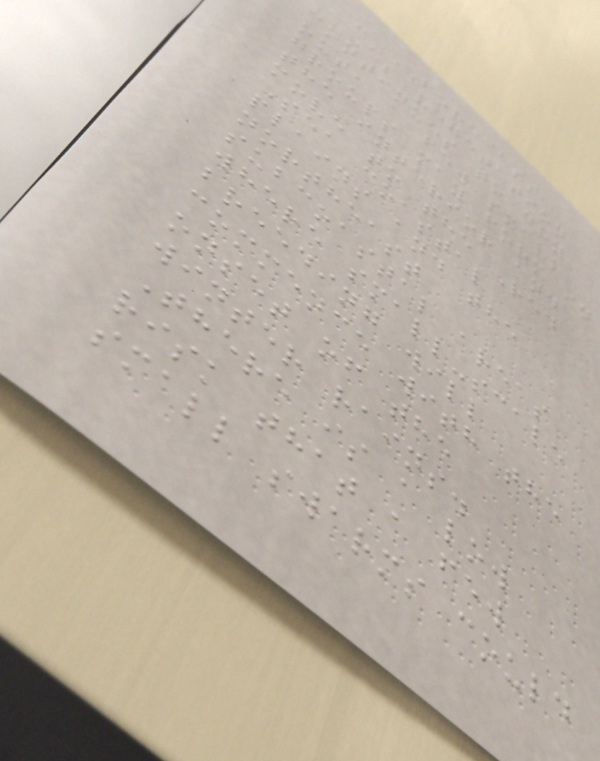- FORECAST
As vegetation
continues to dry
out, a few small
groups may form in
the interior and
move to the Red
Sea coastal
plains and the
northeast
subcoastal areas
where small-scale
breeding will
commence with the
onset of the
winter rains.
There is a low
risk that a few
small swarms could
